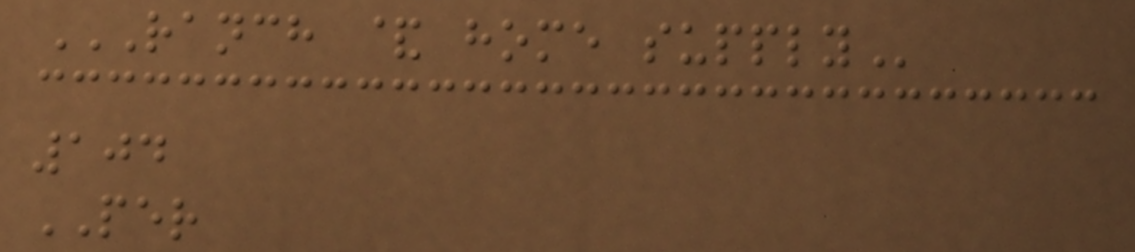RANCH & HOME SUPPLY
104
PER
